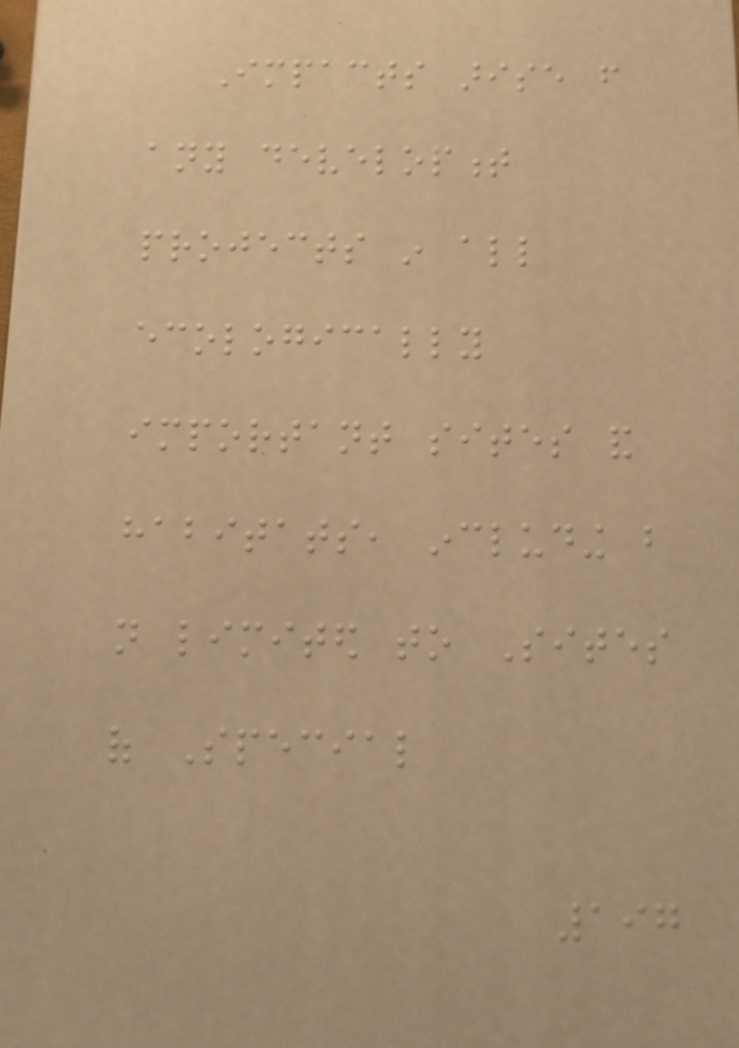Impacts arise from
any development
projects in all
ecologically
important sites and
habitats, including but
not limited to Sites
of Special
197
